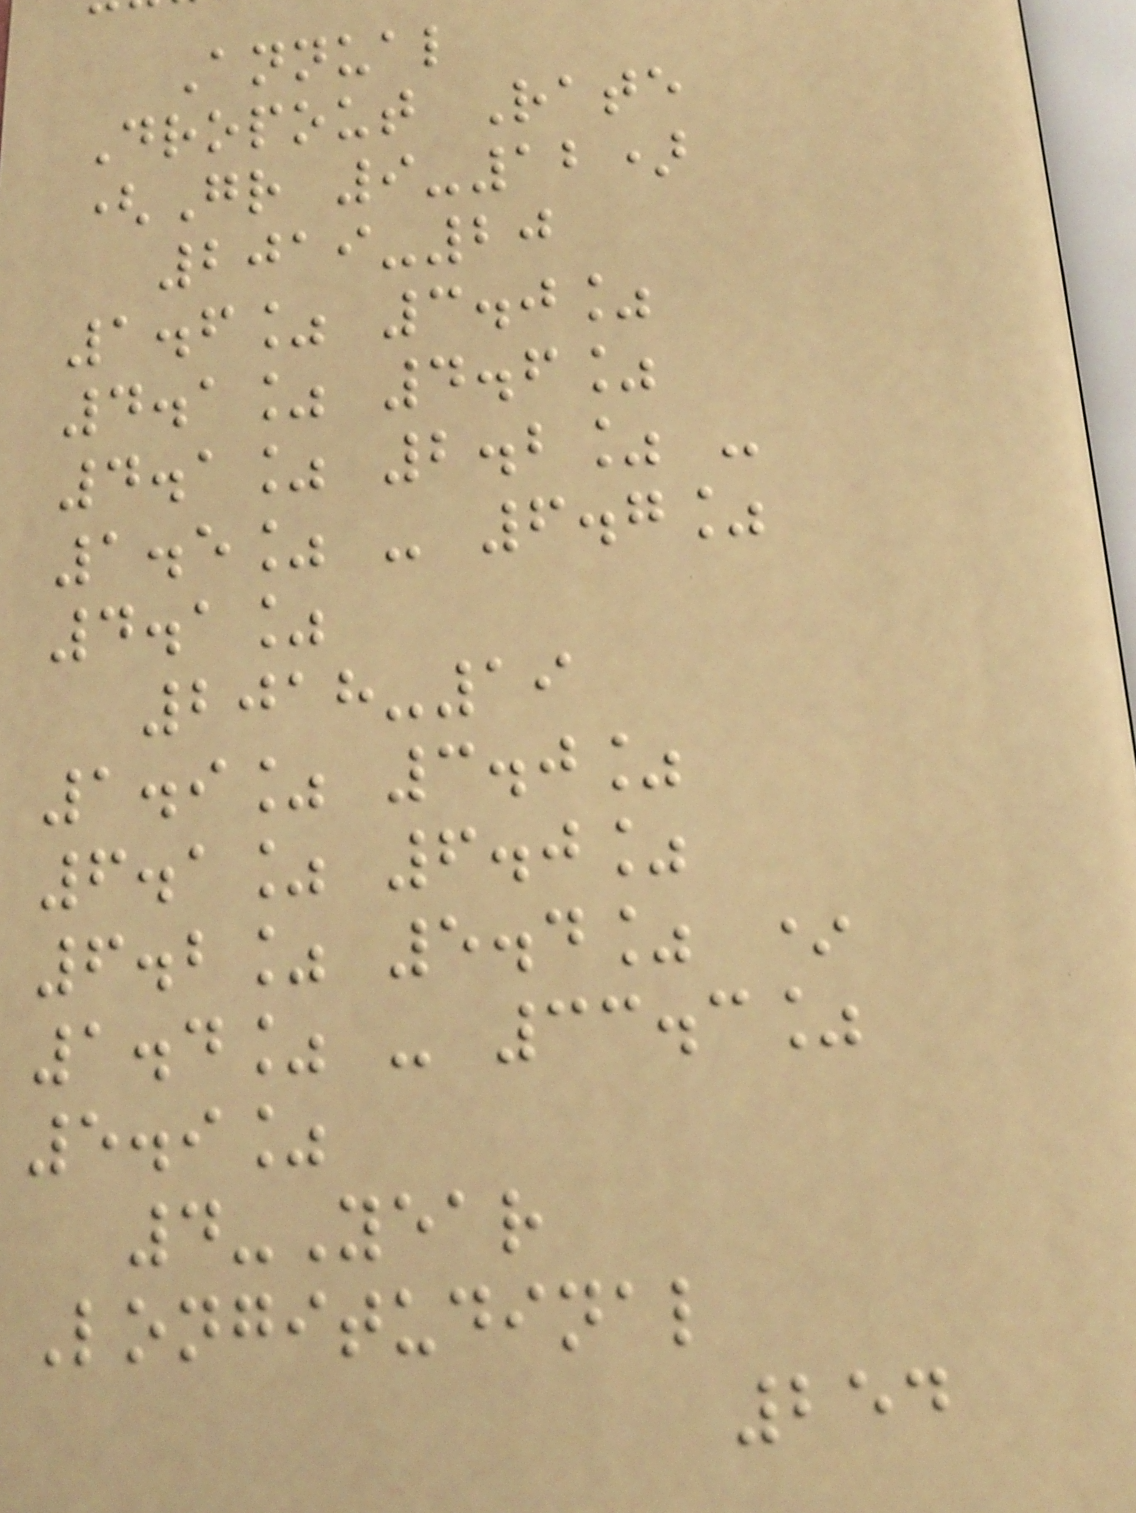Annual
Dropout Rate
(Gr 9-12)
2019-20
1.6% 3.0%
4.1% 4.6%
4.1% 2.2% -
1.5% - 6.7%
4.1%
2018-19
1.9% 3.0%
6.1% 6.0%
6.2% 5.4% *
1.4% - 33.3%
5.9%
4-Year
Longitudinal
254
